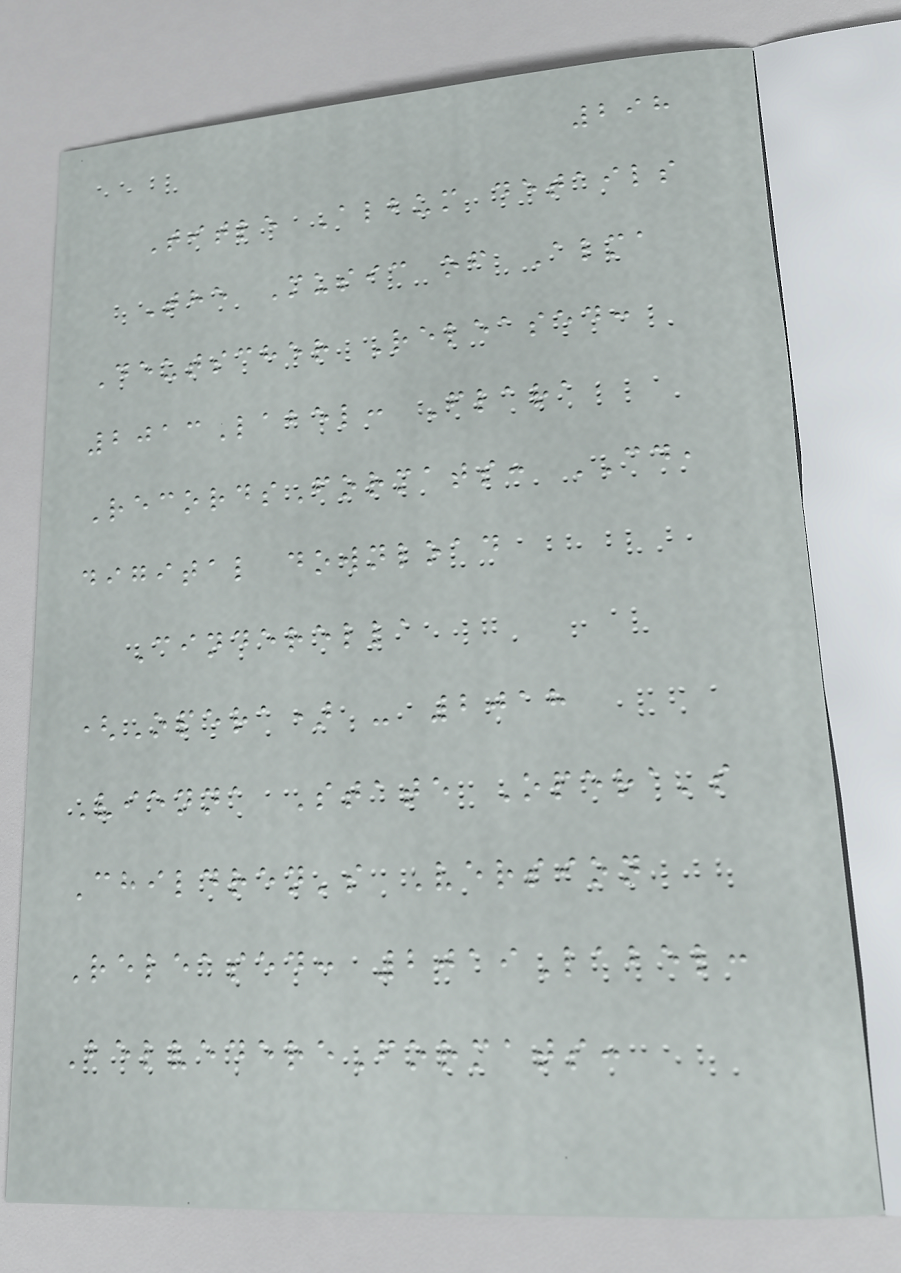298
Title Album details
The Music of Alma
Deutscher Released:
2013Label: Flara
RecordsFormats: CD,
digital download
Cinderella
(Opera) - 2018
Vienna State Opera's
Children's Version
Released: 2019Label:
BelvedereFormats:
